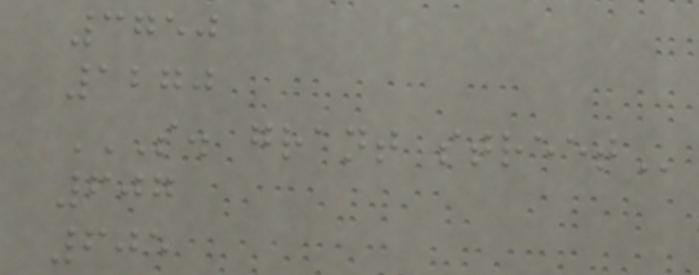3750
1270
S. GRANT STREET
607
605
